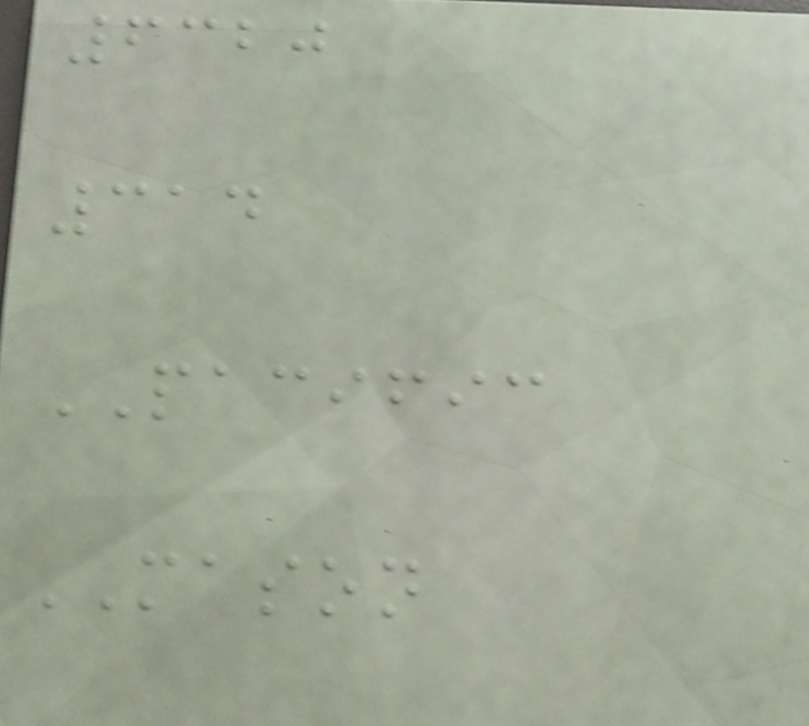6320
314
PACIFIC
MASON
